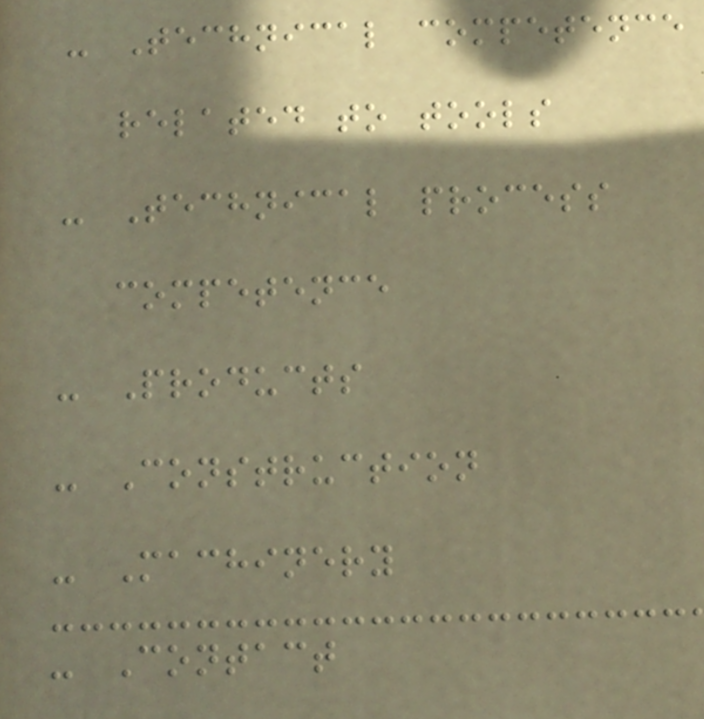- Technical competence
related to tools
- Technical process
competence
- Products
- Construction
- Machinery
- Contact
